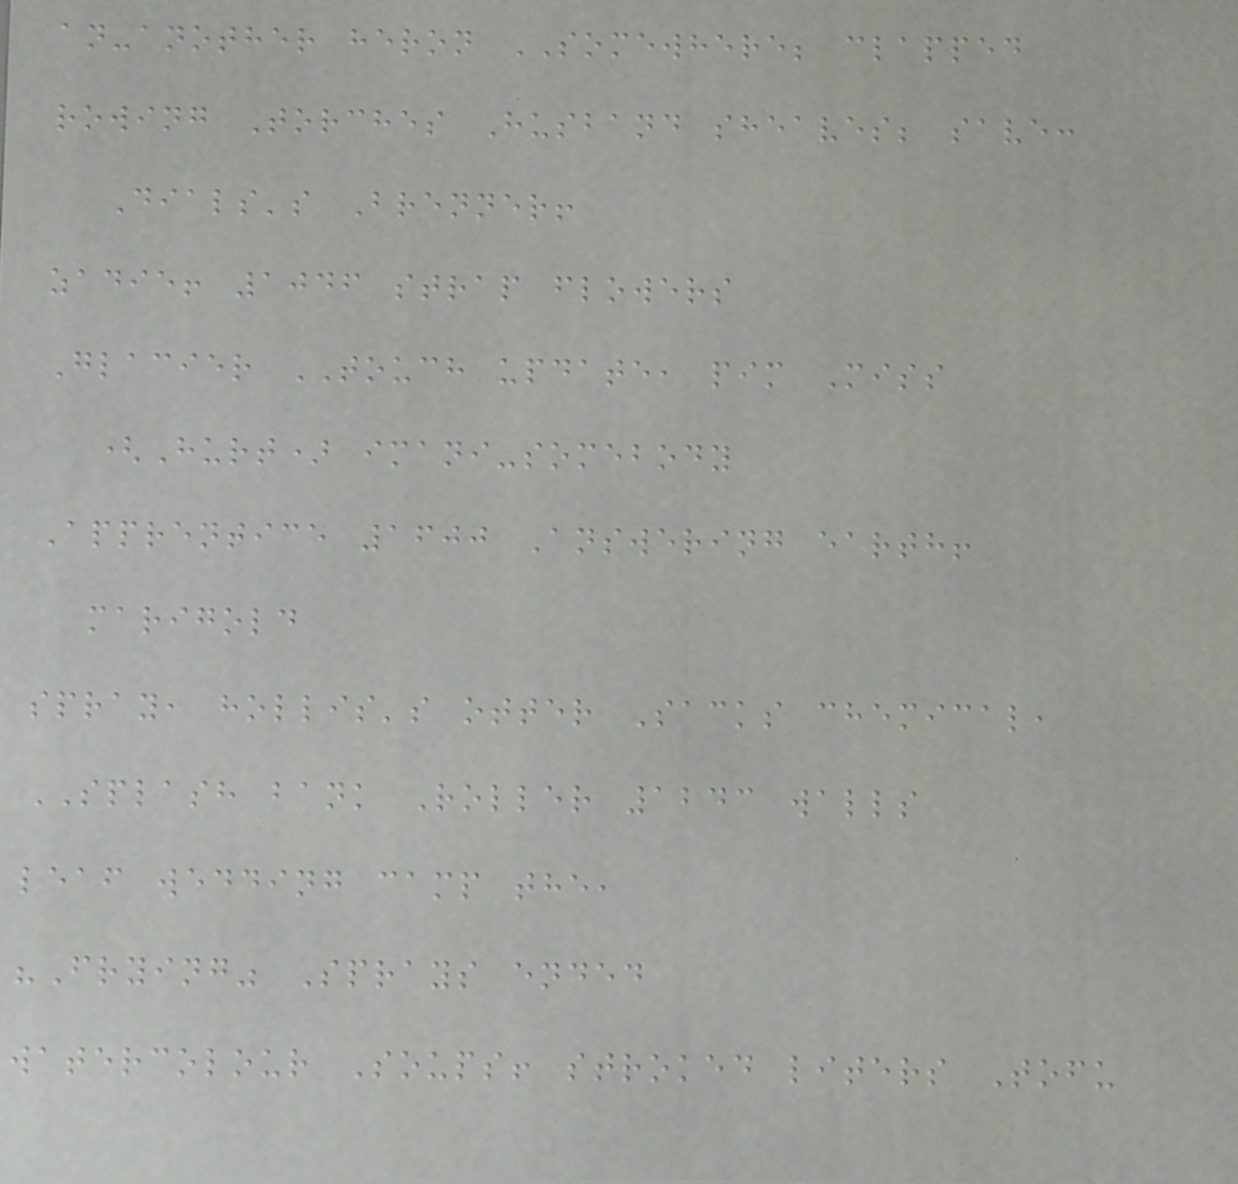an-another heron SOMEWHERE; clapped
rowing Torches Husband sheaves; save:
Dials's Brenner!
zadie! 1046 strap flowers
Glacier TOUCH update, pim Miss
(Hurt) imani-somebody
Apprentice 1600 Answering earth!
marigold
spray, hollis's otter Sacks chemical,
SPLASH bank Roller 1243 walls
leaf wedding camp the,
"Frying" Sprays ended
watercolour Soups! stroked liters Tofu
